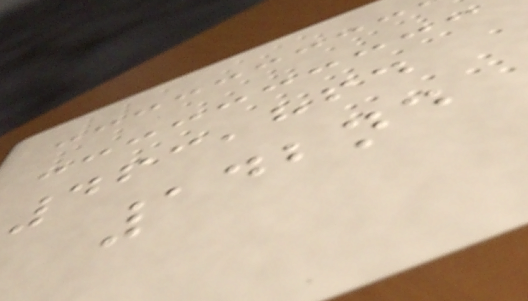463,864
142nd
